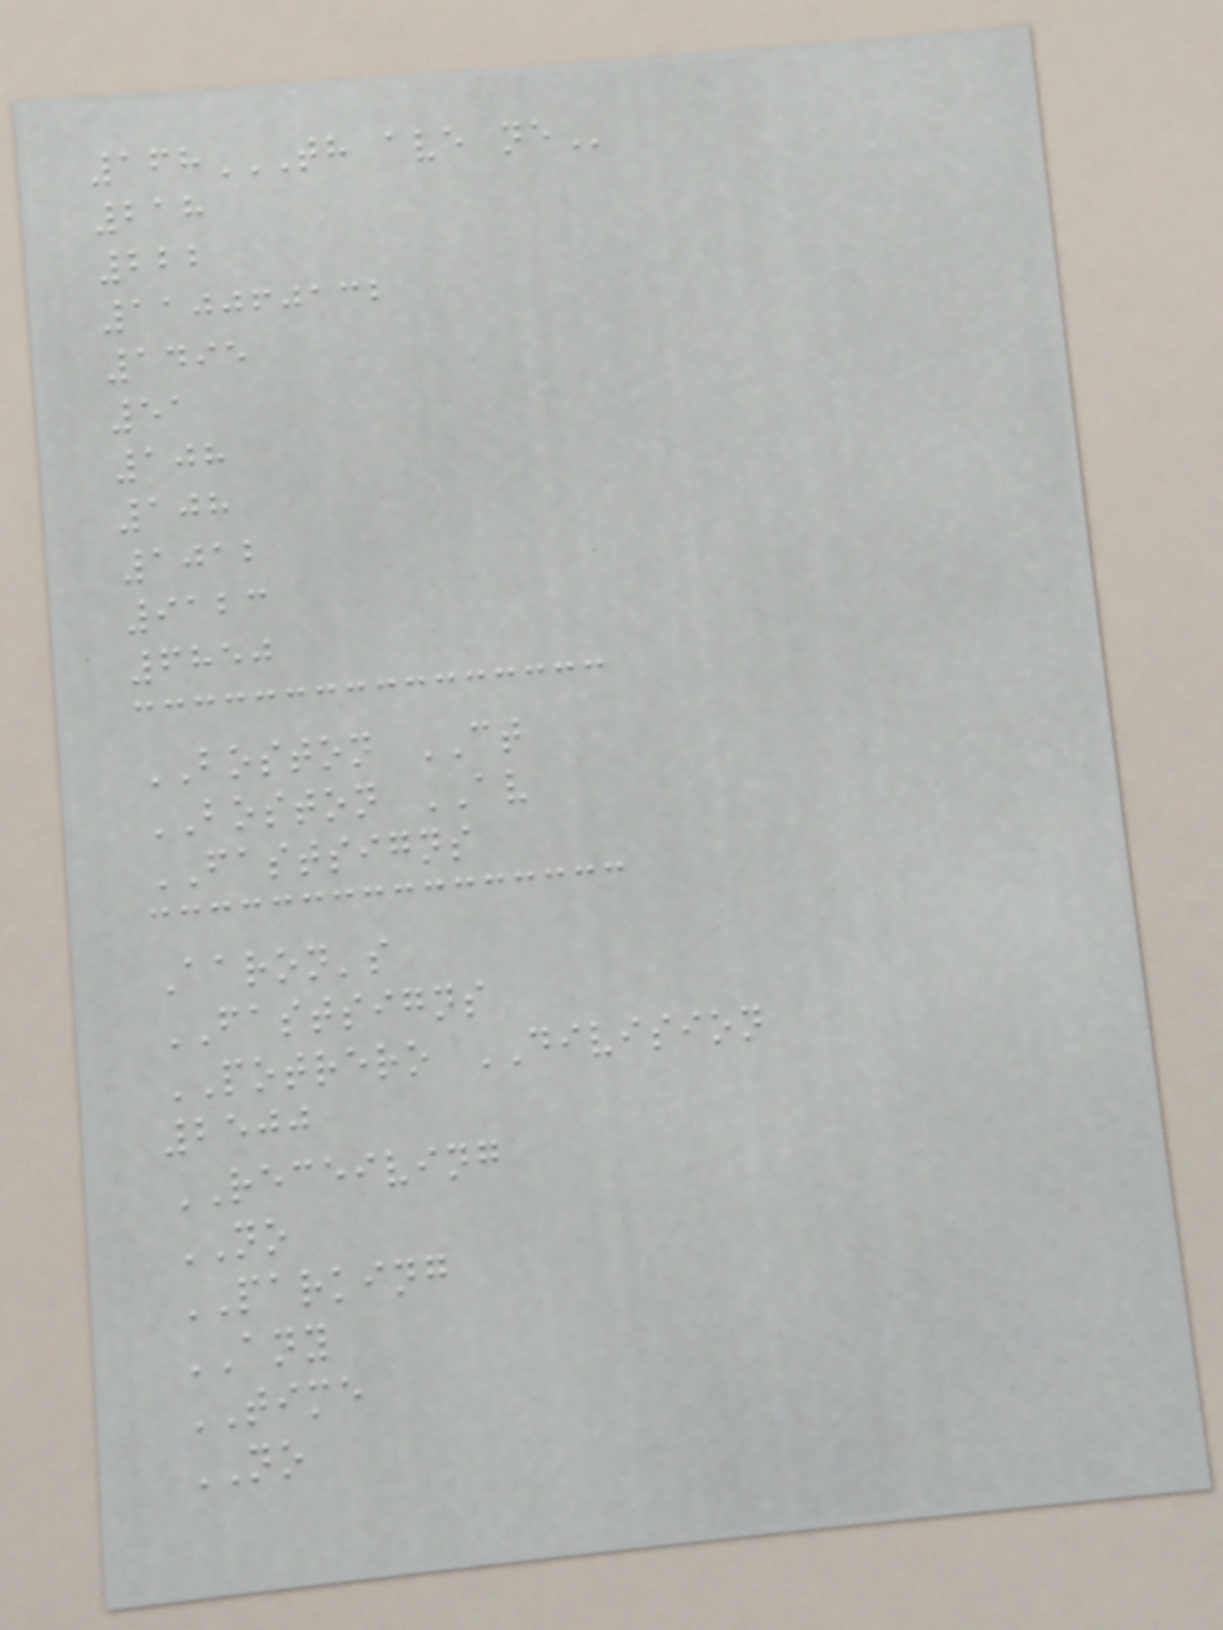168TH AVE NE
218
222
110060132
1495
51
108
108
1012
9123
6850
BOSTON CT
BOSTON AV
FASTSIGNS
Aaron's
FASTSIGNS
POTRERO DIVISION
2500
RECEIVING
NO
PARKING
ANY
TIME
NO
